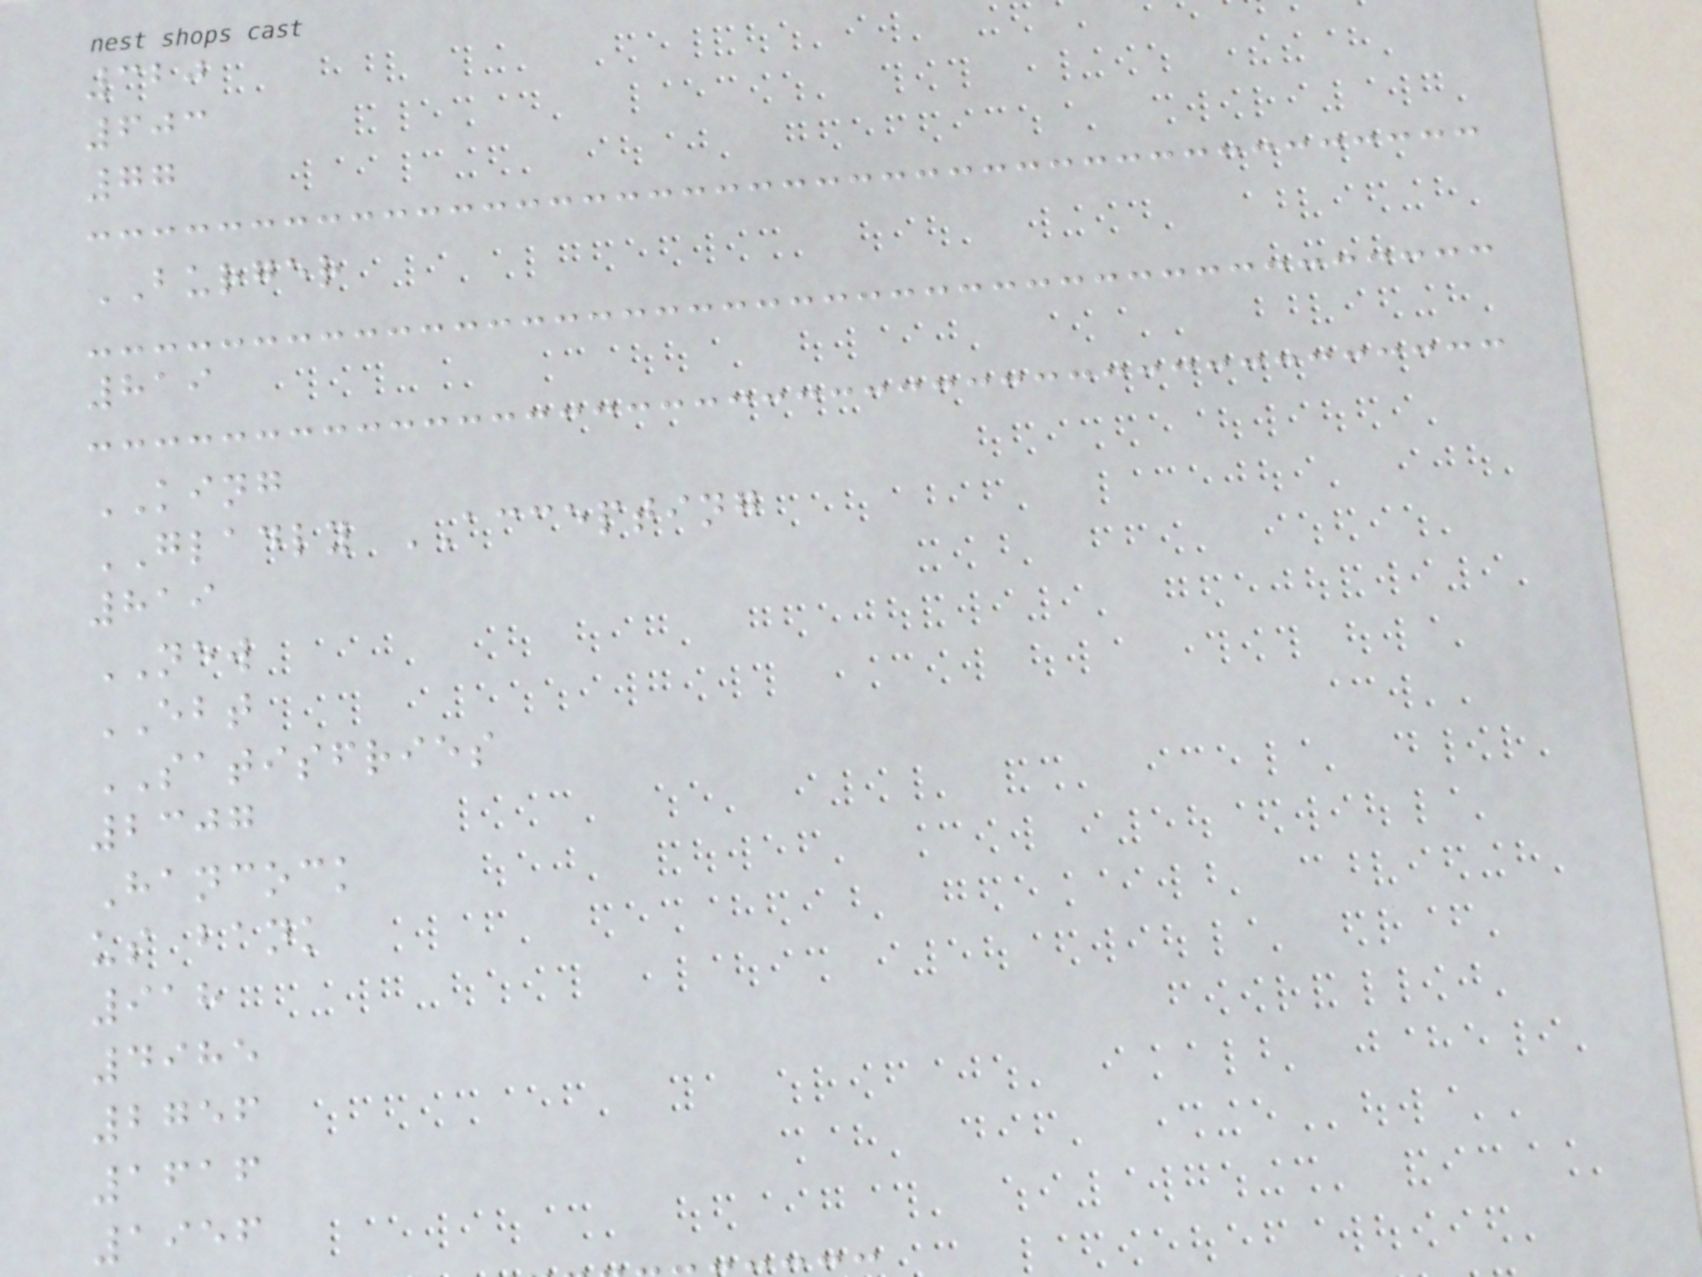320
603
77
BURGER
819
KING
GLADLY ACCEPTING
819
NEW
EBT
SATISFRIES
2307
Hancock
us bank
918
4985
2756
1616
1956
